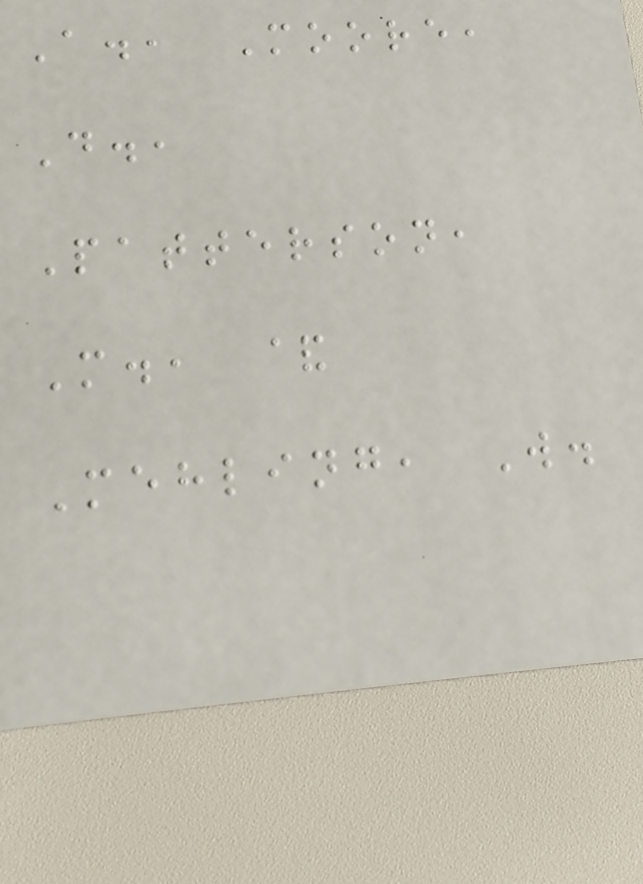A., Moore,
D.,
Patterson,
M., &
Mehling, W.
